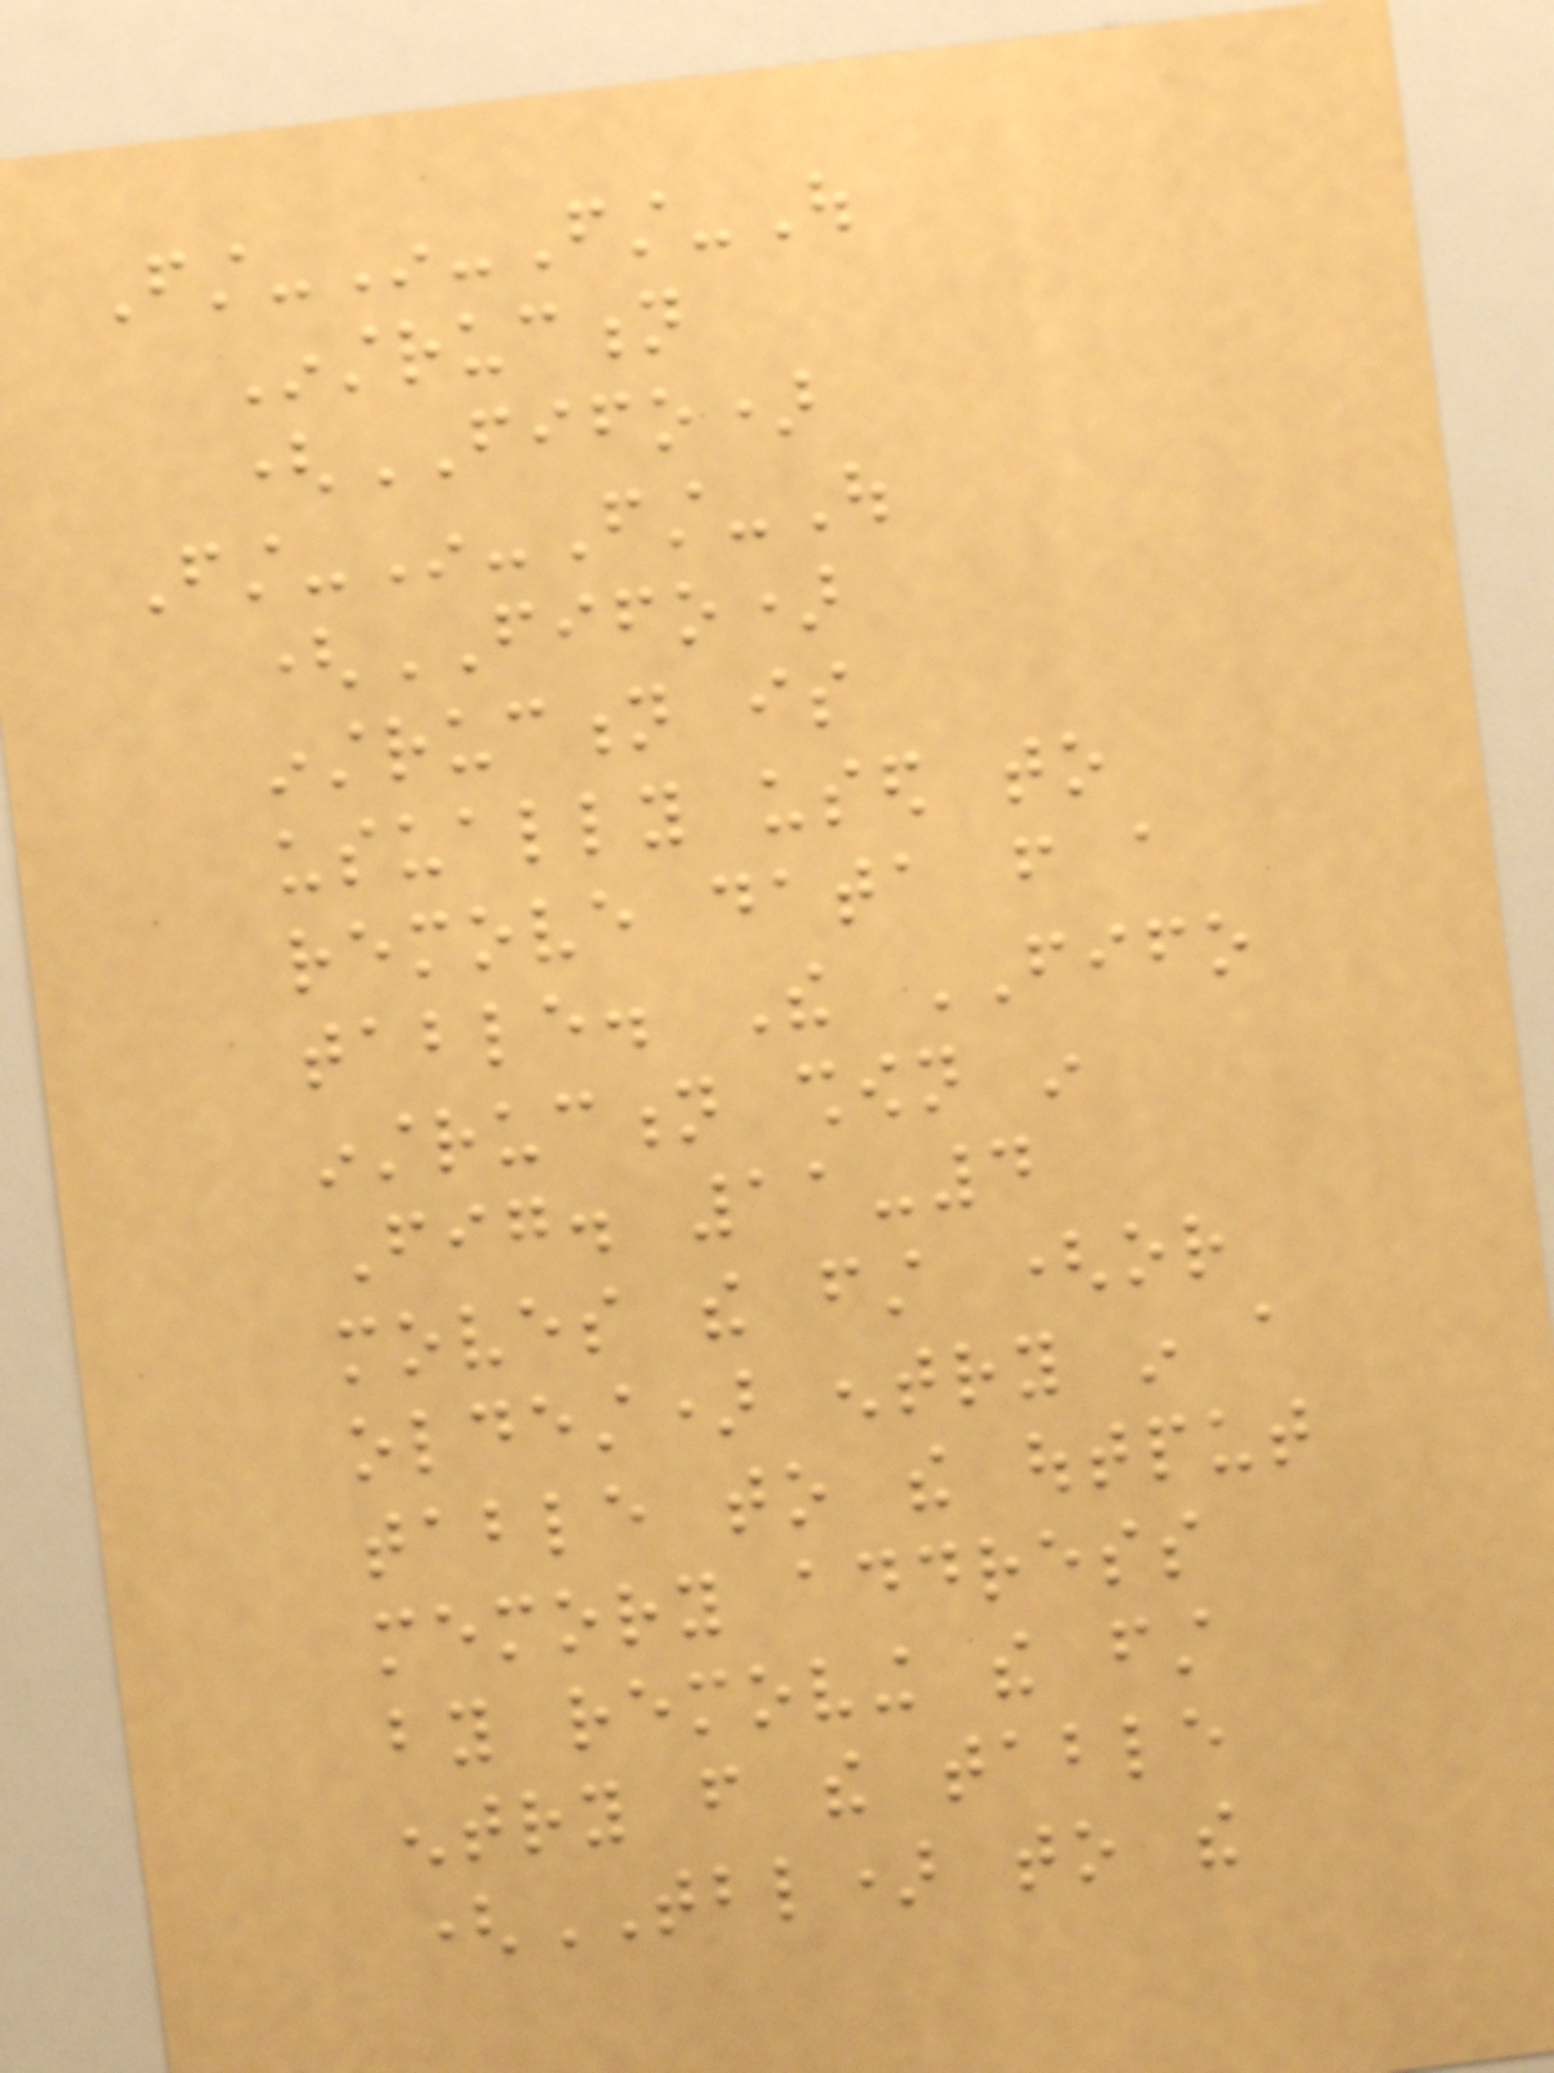First-In-First-Out
Instruction
(FIFO)
First-In-First-Out
(FIFO)
instruction is
usually used to
remove data from a
table. The FIFO
instruction shown in
Fig. 11-4
moves the first (or
oldest) entry in a
table to the output
memory address
by removing the first
entry from the table
(TBL) to the
